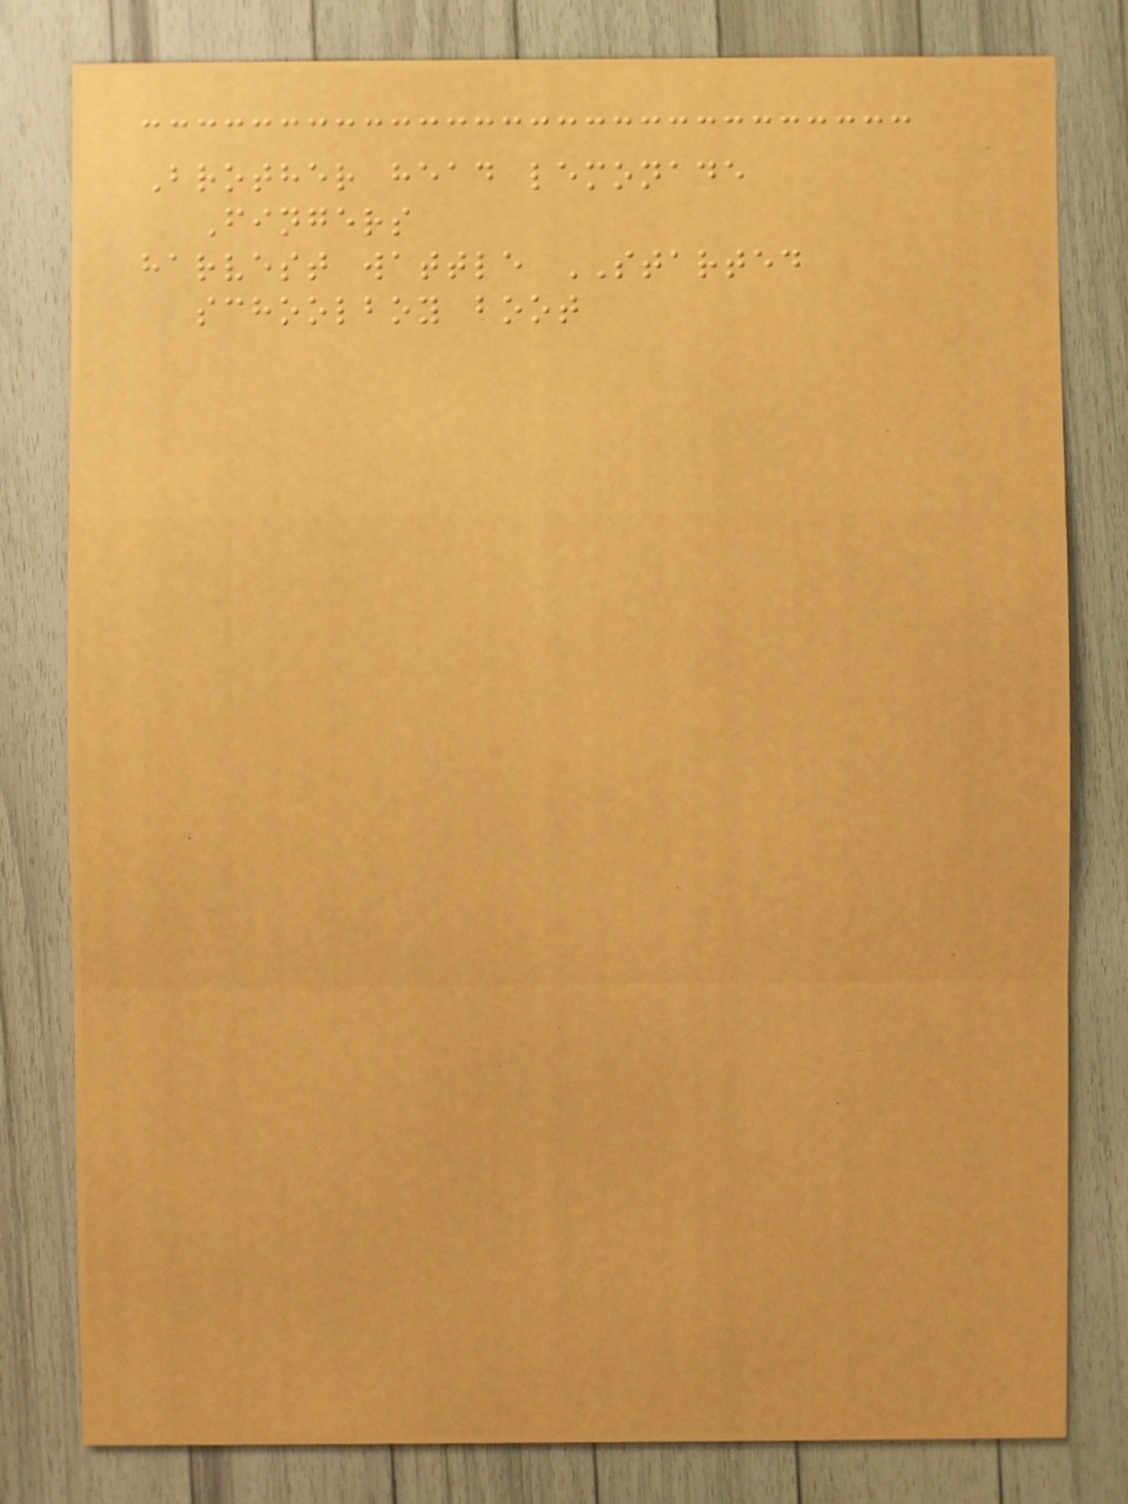Brother head lemonade
Fingers
harvest wattle STARTED
schoolboy boot
